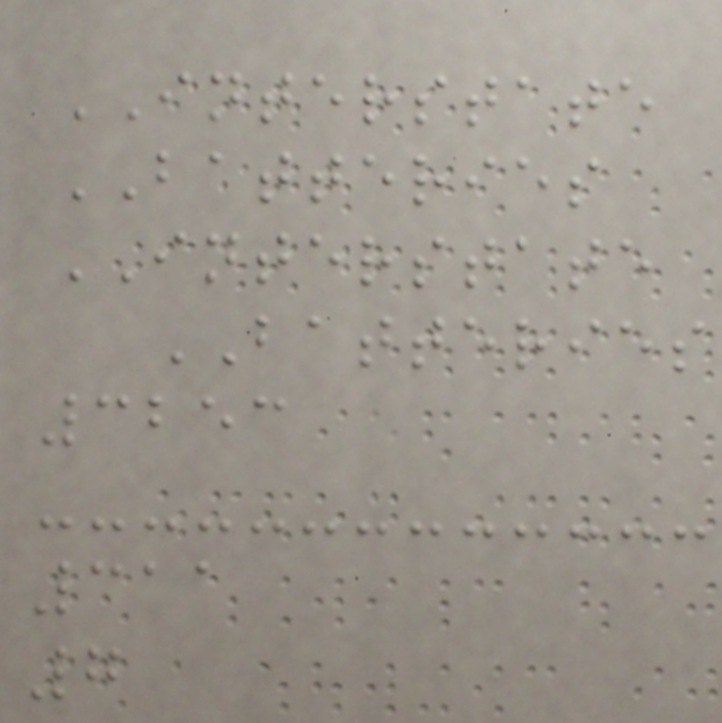INTERSTATE
BATTERIES
INTERSTATE
BATTERIES
3253
311
7
